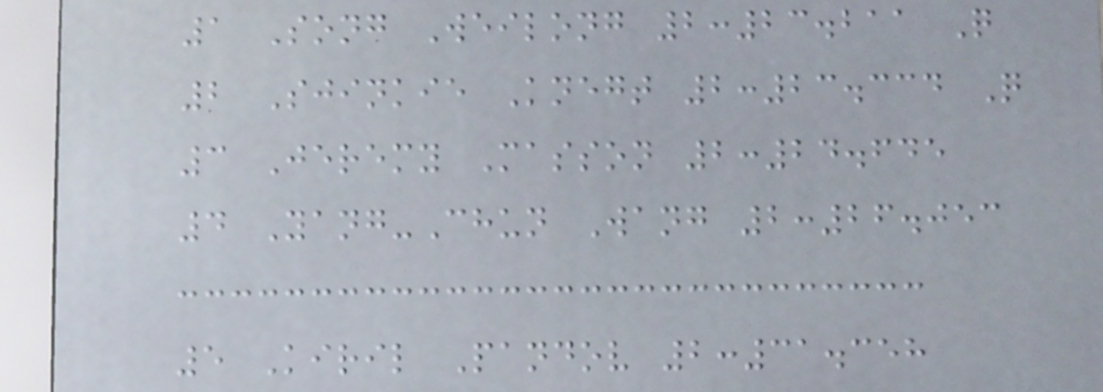1 Song Weilong 2:23.211 Q
2 Sjinkie Knegt 2:23.334 Q
3 Jeremy Masson 2:24.645
4 Yang-Chun Wang 2:26.053
5 Kiril Pandov 2:31.358
